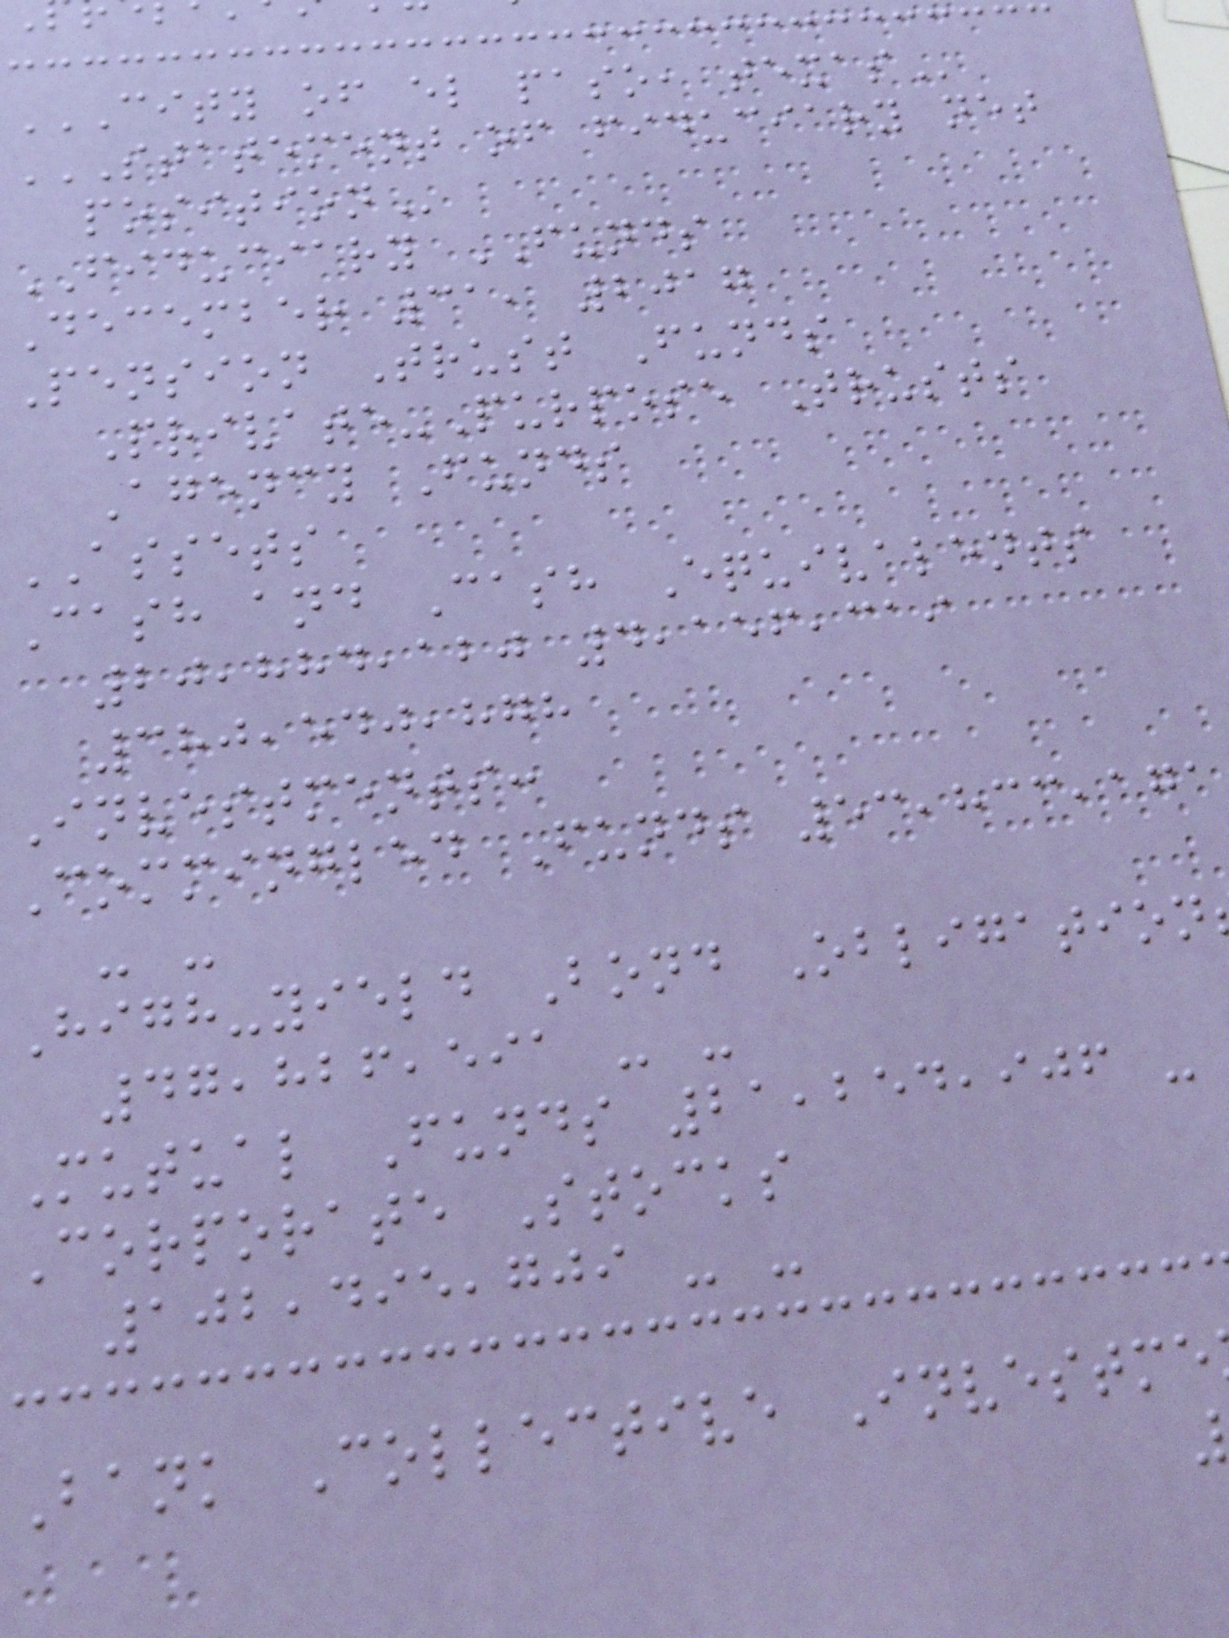CITY OF EL PASO, TEXAS
STATEMENT OF FIDUCIARY NET
FIDUCIARY FUNDS
December 31, 2017
Pension Trust Funds
Private-Purpose Trusts
Agency Funds
ASSETS
Cash and Cash Equivalents
20,884,120 4,156,319
380,540,878
Investments:
Commingled Funds 53,833,171
- -
High-yield Bond Obligation
47,826,591 - -
Mutual Funds 21,254,906 -
Corporate Stocks
102,495,709 - -
Bank Collective Investme
